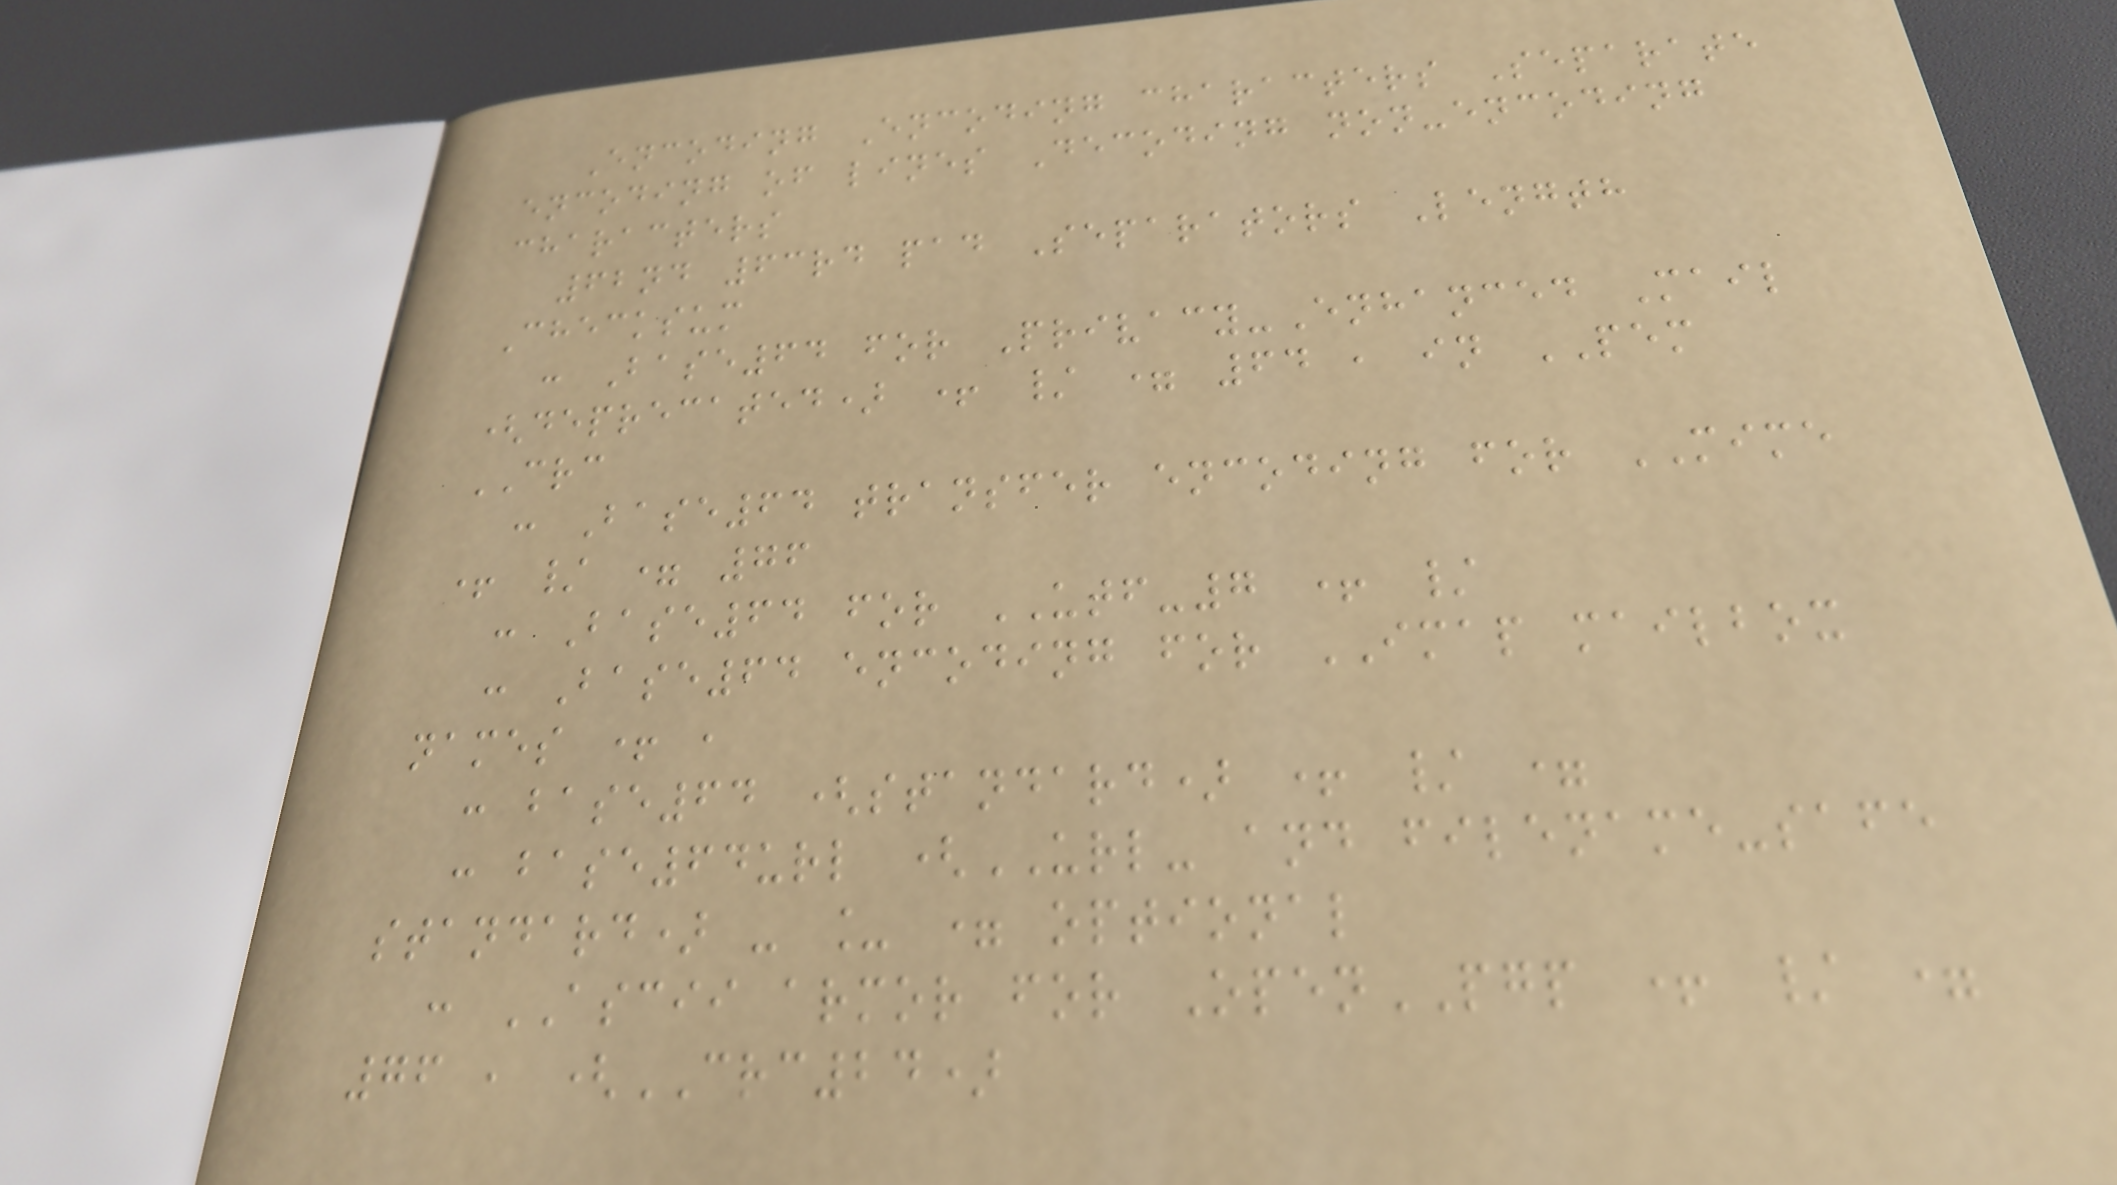Encoding Encoding characters Separate
encoding of lines Decoding non-encoding
characters
62nd 63rd pad Separators Length
Checksum
: Base64 for Privacy-Enhanced Mail
(deprecated) + / = 64 , in PEM
CRC
: Base64 transfer encoding for MIME
+ / = 76
: Base64 for UTF-7 + /
: Base64 encoding for IMAP mailbox
names + ,
: base64 (standard) + / =
: base64url (URL- and filename-safe
standard) - _ = optional
: ASCII armor for OpenPGP + / =
76 , (CRC24)
